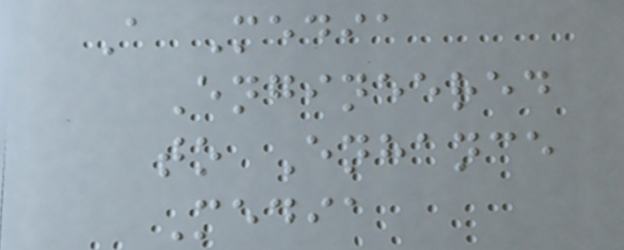A Media
Engineered
to Enhance
Media
